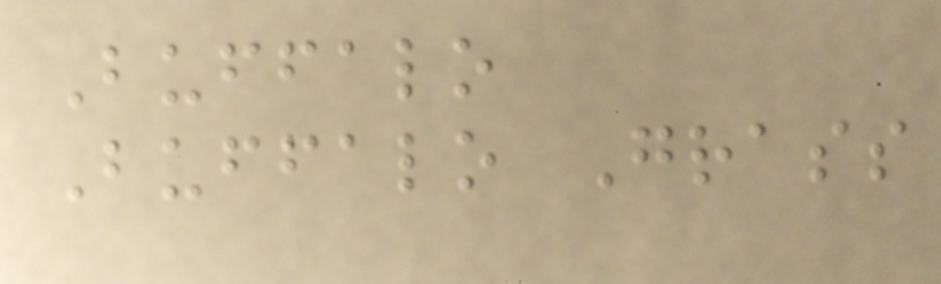Buffalo
Buffalo Grass
